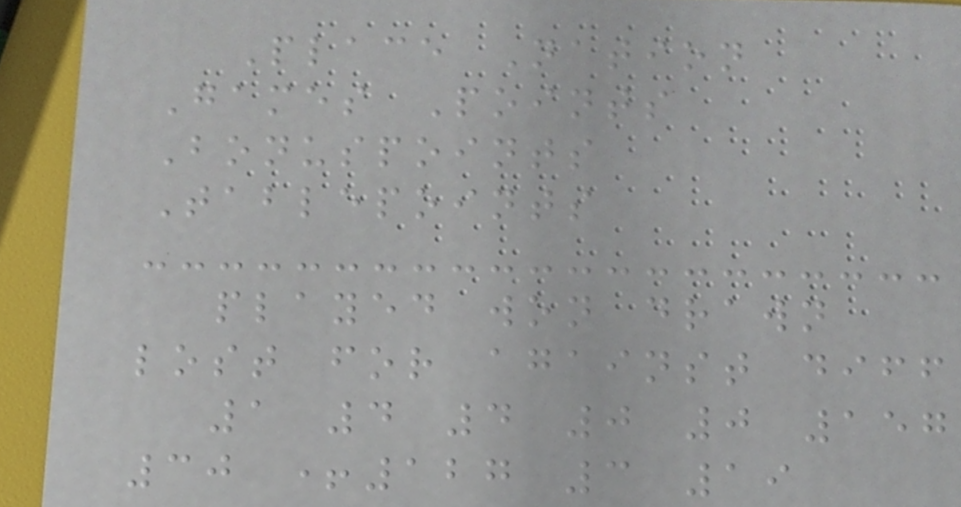Place Nation
Games Points
Bonuspoints
Tablepoints
played won drawn
lost for against diff
1 4 4 0 0 157
30 +127 3 19
